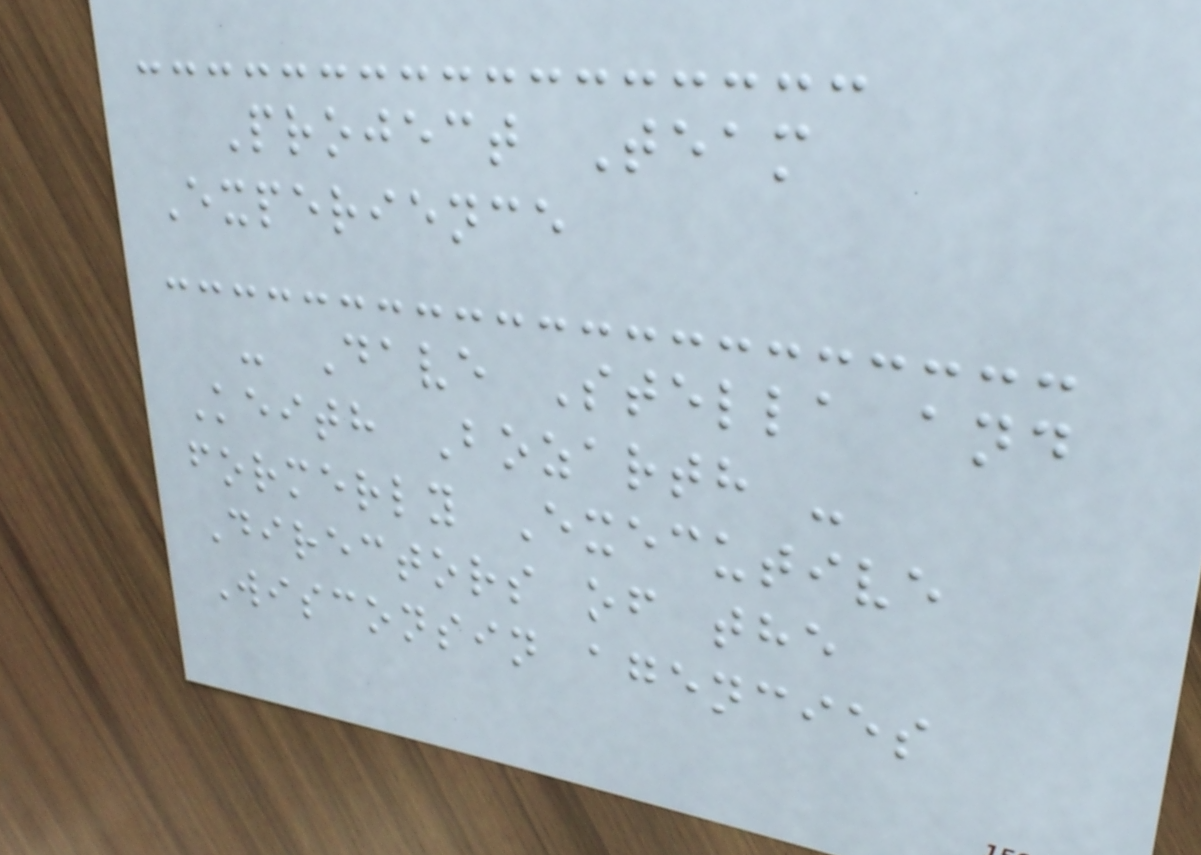Project Team
Experience
- Dave Stella and
Keith Bozarth -
formerly Executive
Directors of the
Wisconsin agencies
